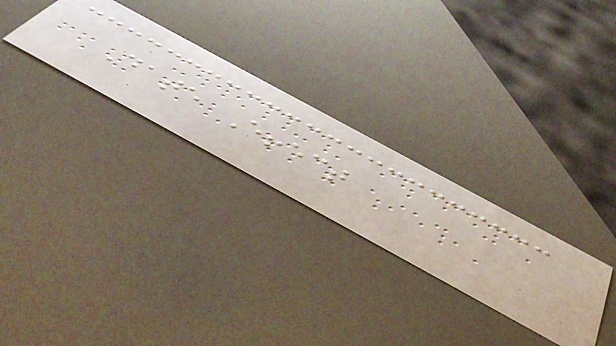Date Effect
